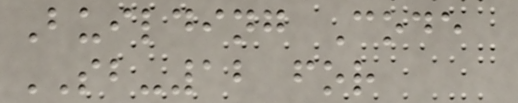Building Code
SB-12 for
